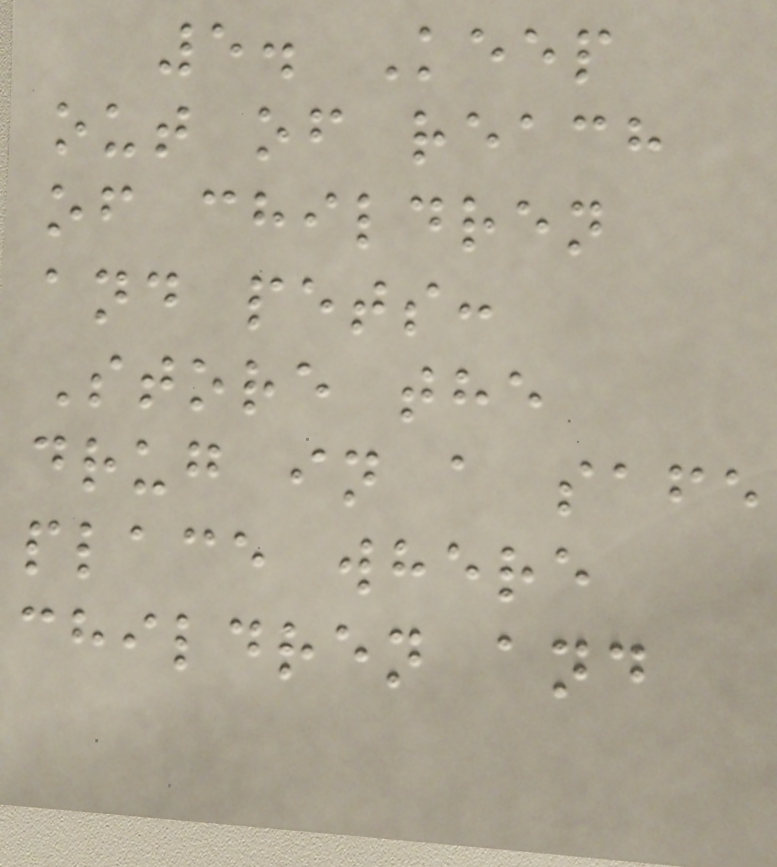5. Keep
out of reach
of children
and pets:
Store the
drug in a safe
place where
children and
